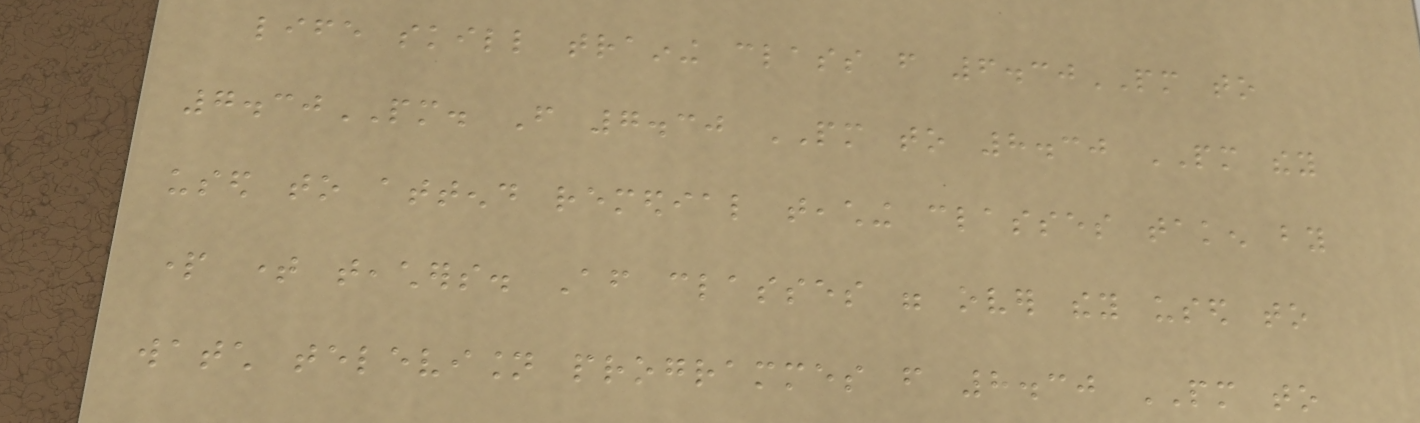life skill training class from 6.30PM to
7.30PM. From 7.30 PM to 8.30 PM they
used to attend remedial teaching classes taken by
part time teachers. After classes were over they used to
watch television programmes from 8.30 PM to
